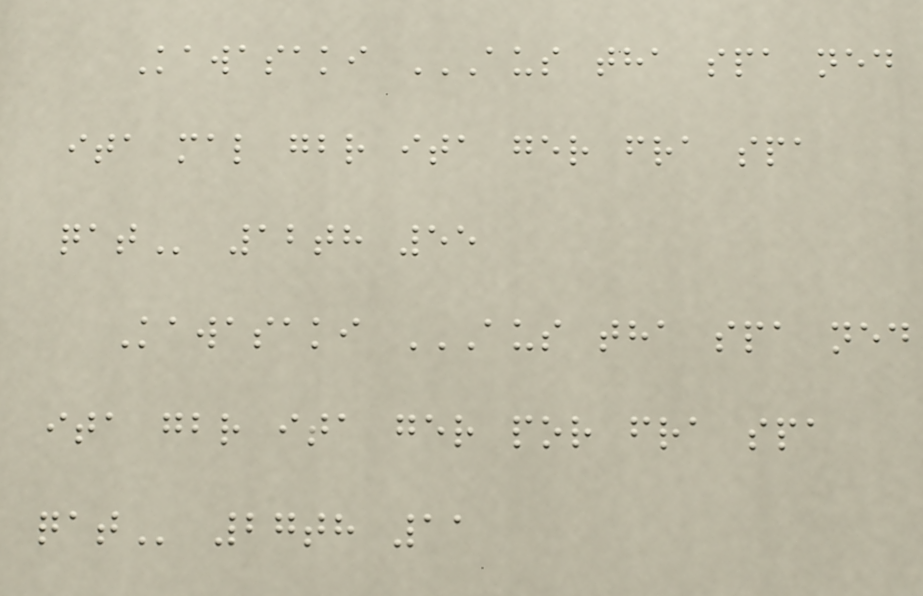Kawasaki AUS THA SPA NED
ITA MAL GBR ITA GER FRA SPA
QAT 12th 55
Kawasaki AUS THA SPA NED
ITA GBR ITA GER POR FRA SPA
QAT 27th 11
